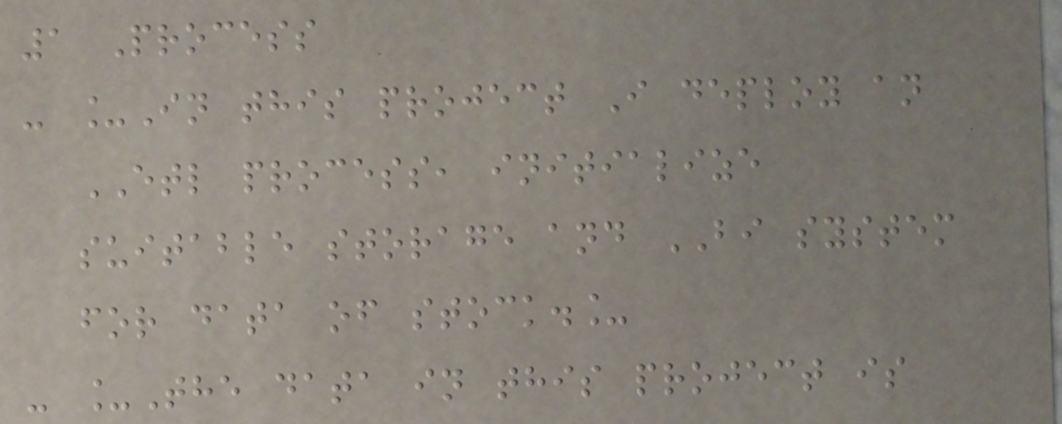1 Process
- _In this project I deploy an
ETL process, initialize
suitable storage and BI system
for data of stock._
- _The data in this project is
